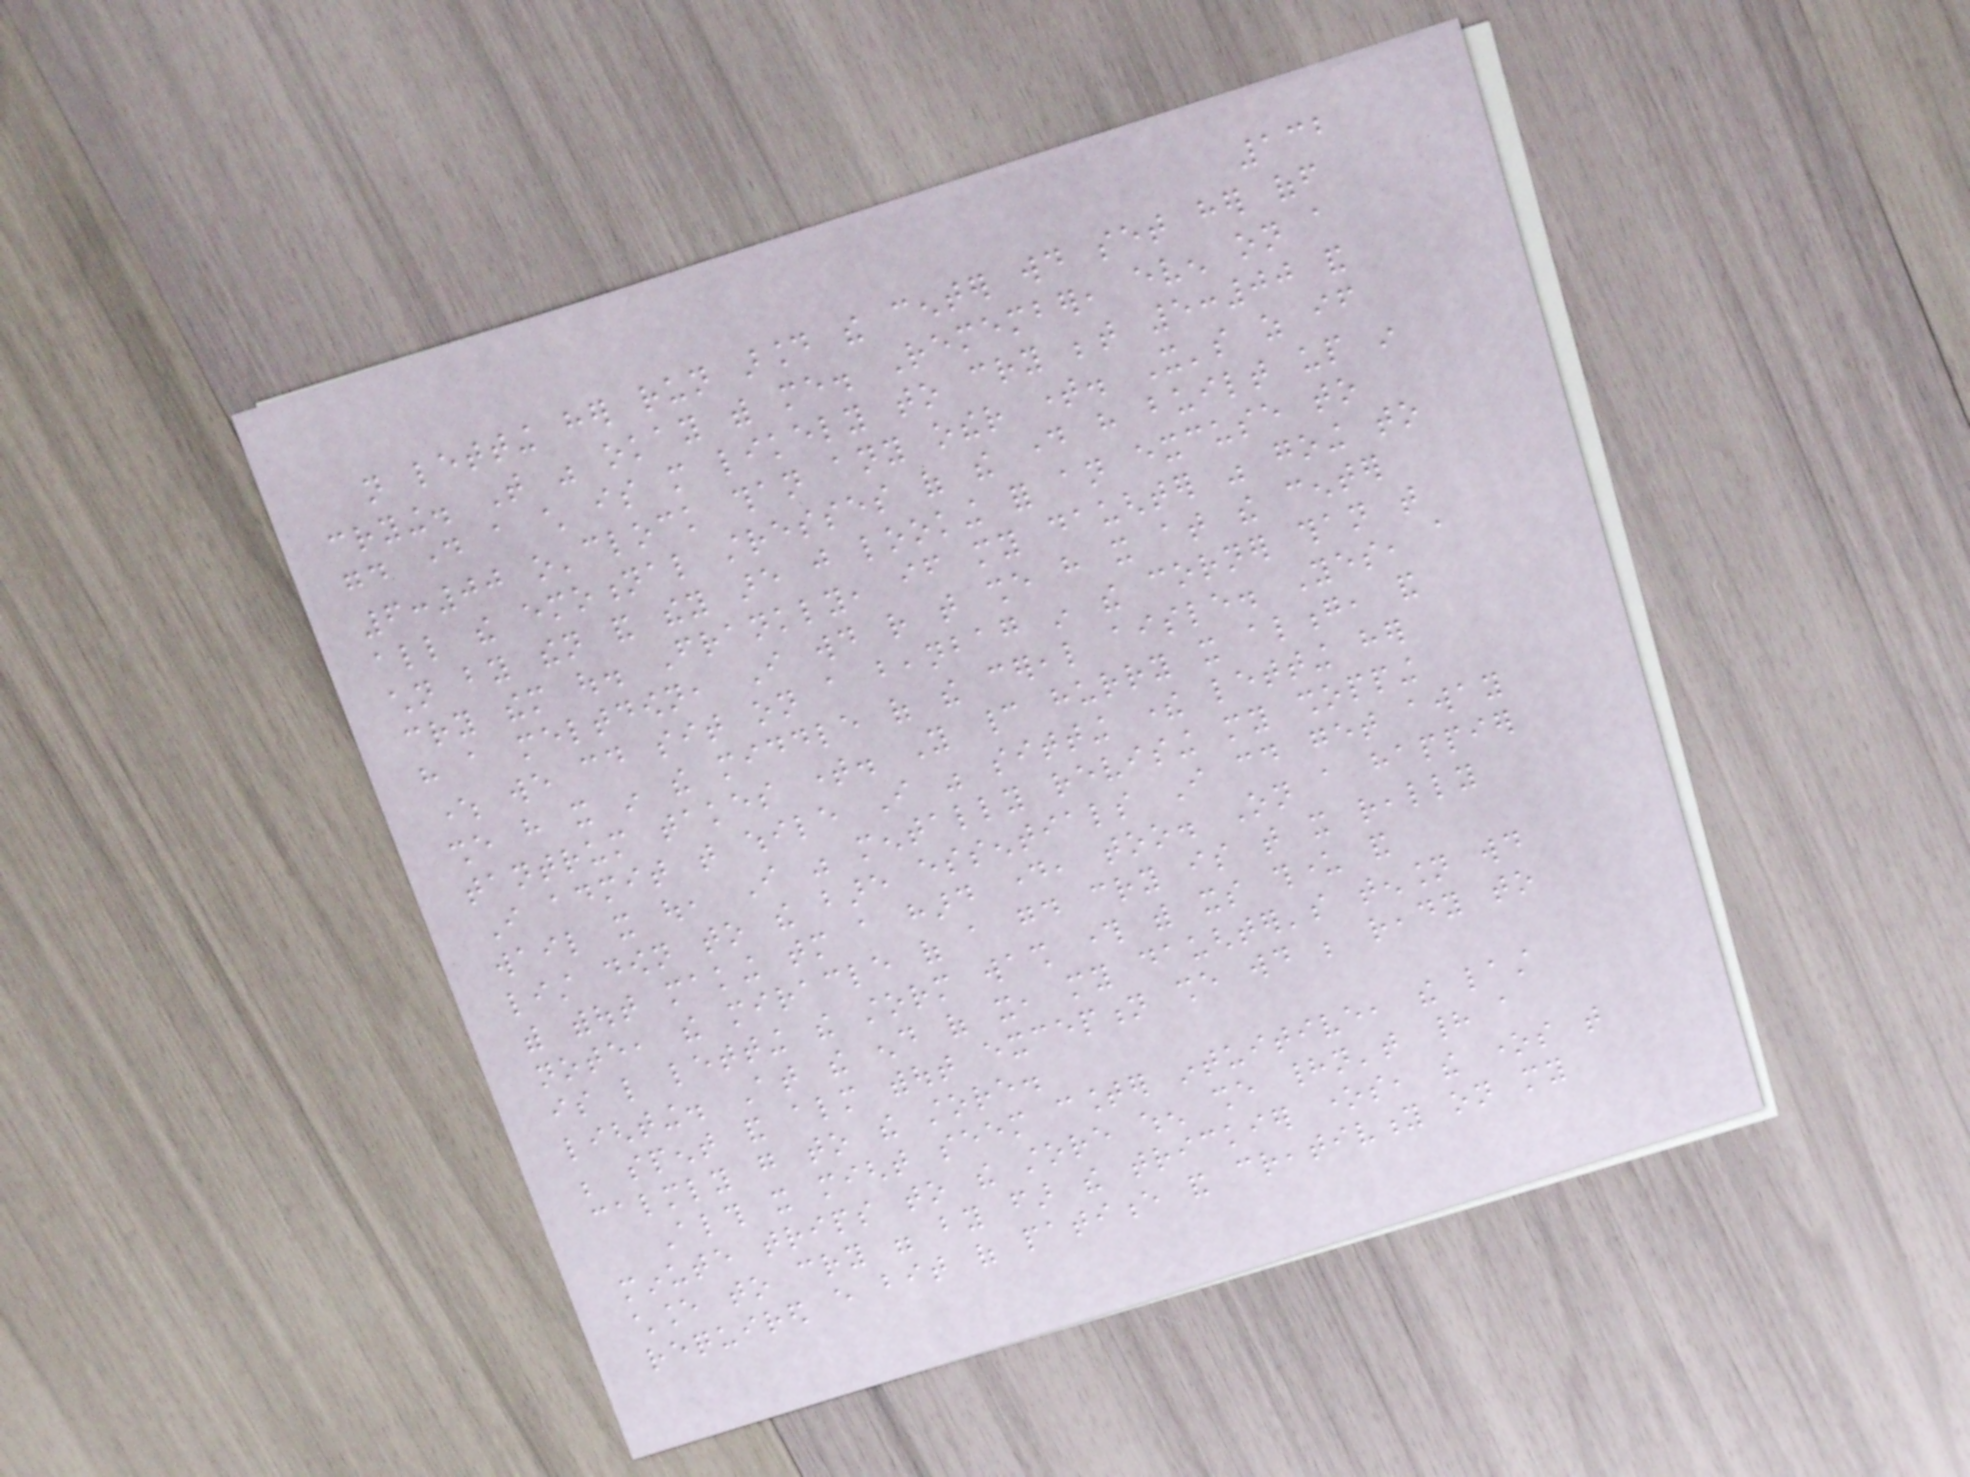132
not letting her run around the center would set her off
crying. That was okay with me. Remember, even on a
good day a child is more likely to cry between 5:00 and
6:00 o'clock than any other time. It's as if
all the emotional stresses of the day have built up in
children by then and they are just looking for an excuse to
cry them out. Frankly, if my daughter was going to
have a meltdown, I would rather that she have it at the center
where we could sit on a beanbag in the corner than that
she have it in the middle of the cereal aisle. Yes, a
tantrum takes time. You cannot hurry it along, and
I admit that while I was sitting there letting her
wail it out, I was mentally revising my shopping
list down to the bare essentials I could get away
with without making tomorrow a hard day, too. On a happier
note, the miracle of a good cry is that it really
is like letting the storm wash through with its thunder and
lighting. At the end of it, my daughter's tension would
be spent and almost without exception she would be ready to
calmly go to the store.
Although it might seem counter intuitive, the last
minute trips to the store when she hadn't had a
chance to cry were by far the trickier ones, the ones that
required every bit of patience and creativity on my
